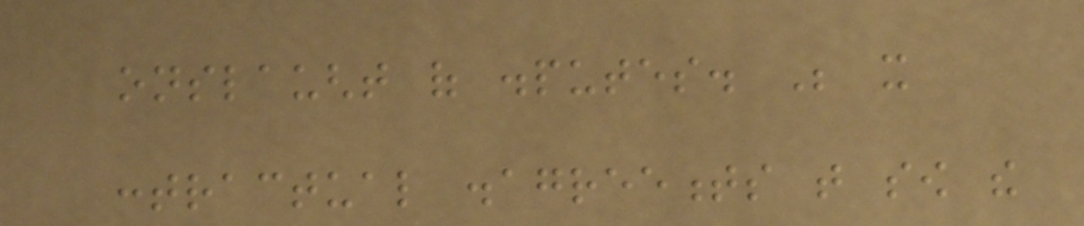onslaught of disputes. Be it
contractual disagreements that sow the
